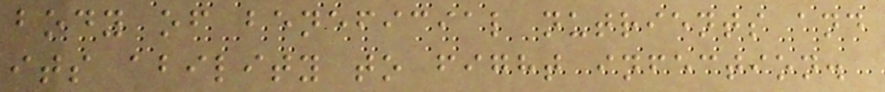body of beneficial nutrients and
its ability to fight infection.
